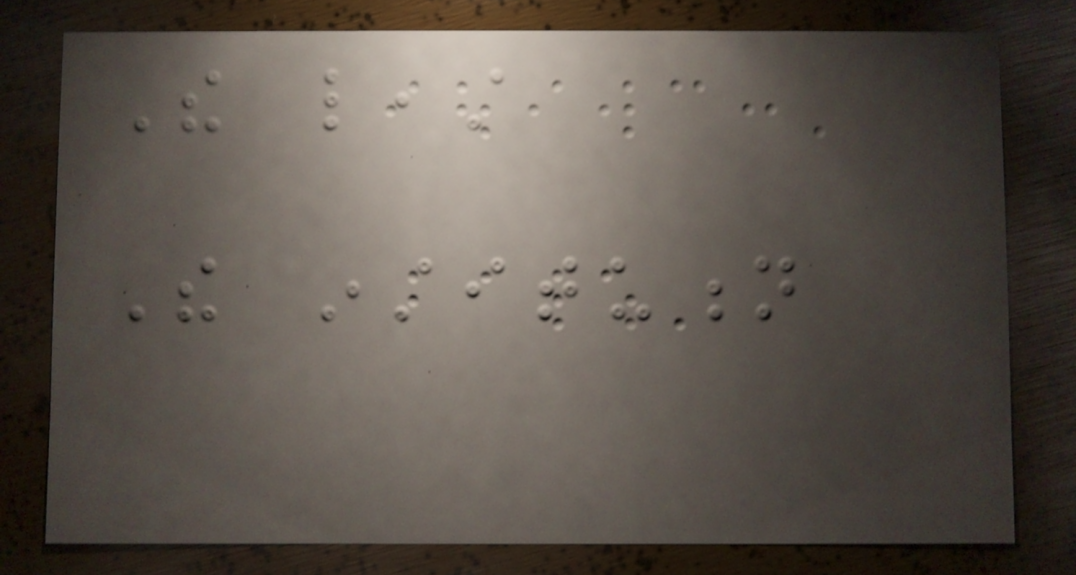The least
The institution
